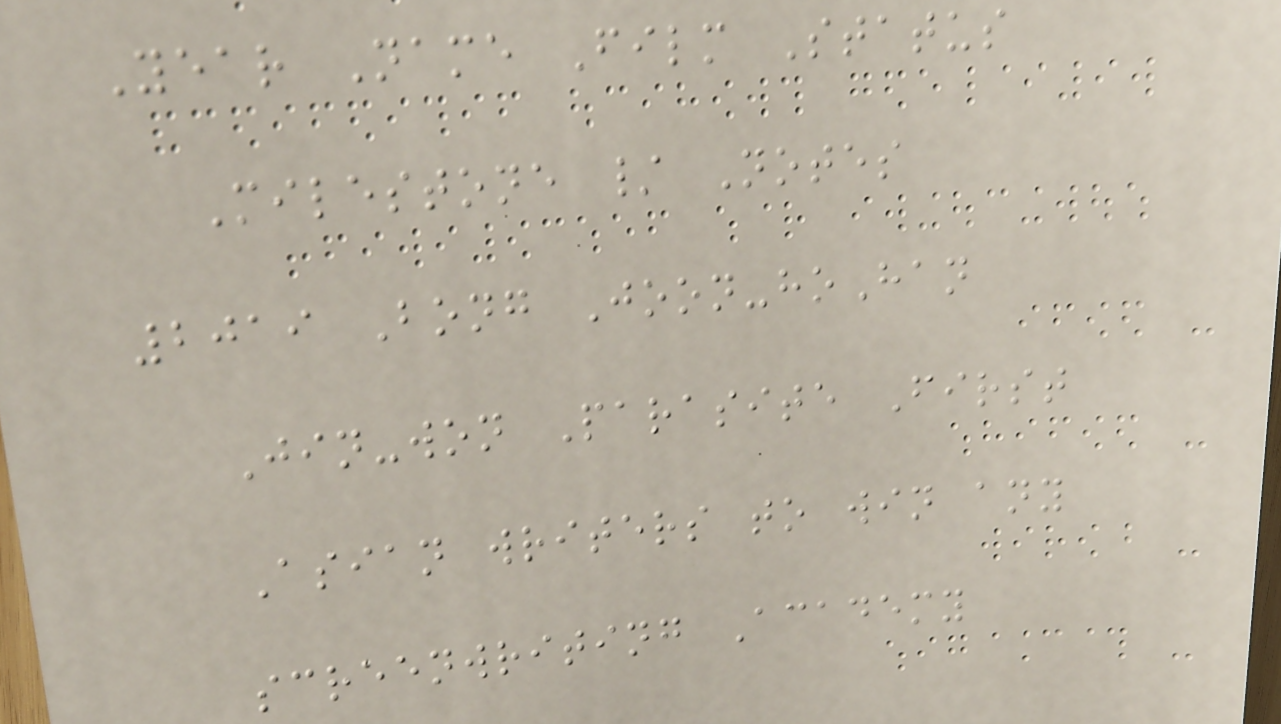Year Name Film Status
Milestone / Notes
2019 Bong Joon-hoHan
Jin-won Parasite First
Asian writers to win any
screenwriting Academy
